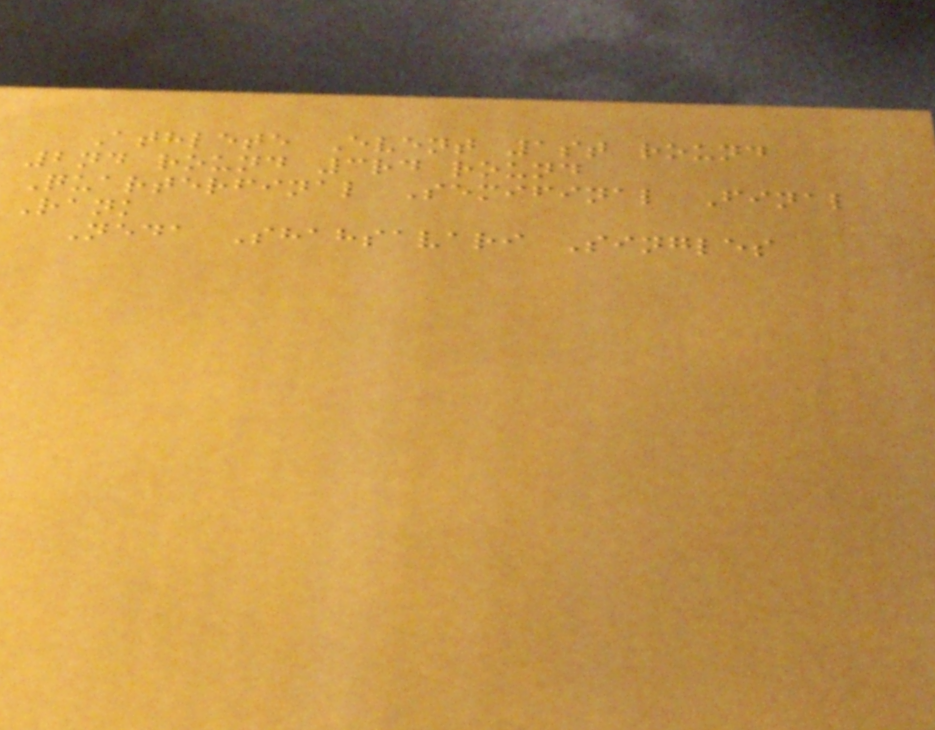Athlete Event 1st round
2nd round 3rd round
Quarterfinal Semifinal Final
Rank
Neda Shahsavari Singles
